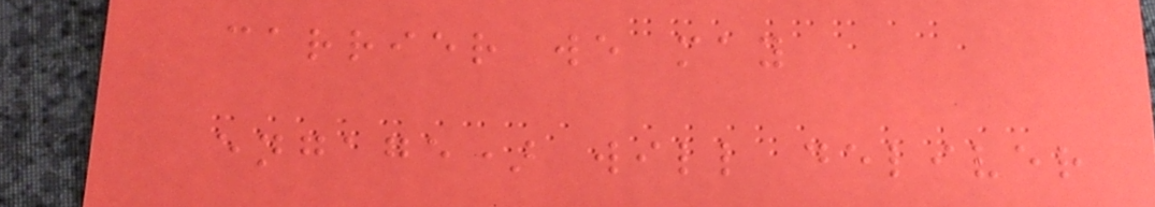carrier we may
engage) will deliver
